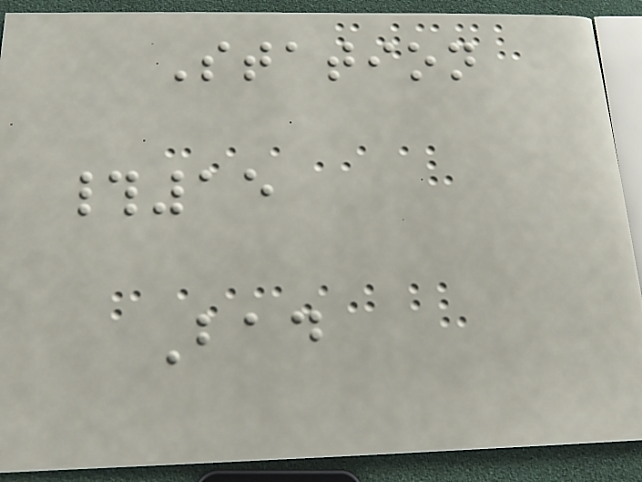Station
#15
Bad
